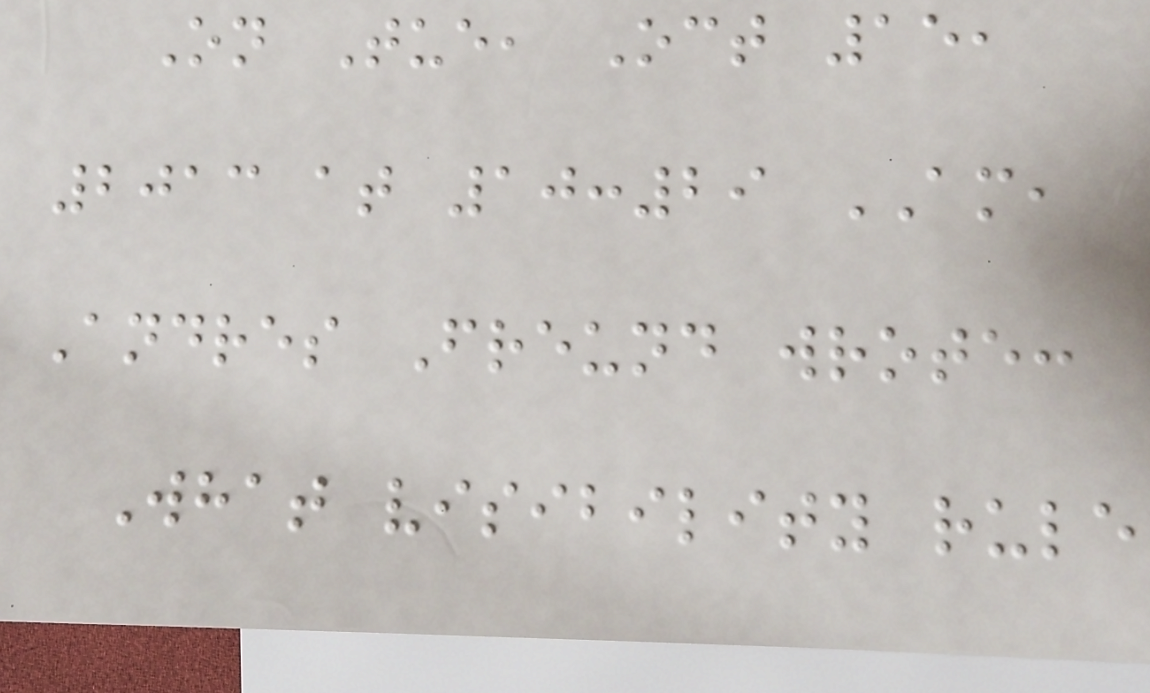On Tue, Oct 15,
2013 at 10:29 AM,
Andres Freund wrote:
What visibility rule
